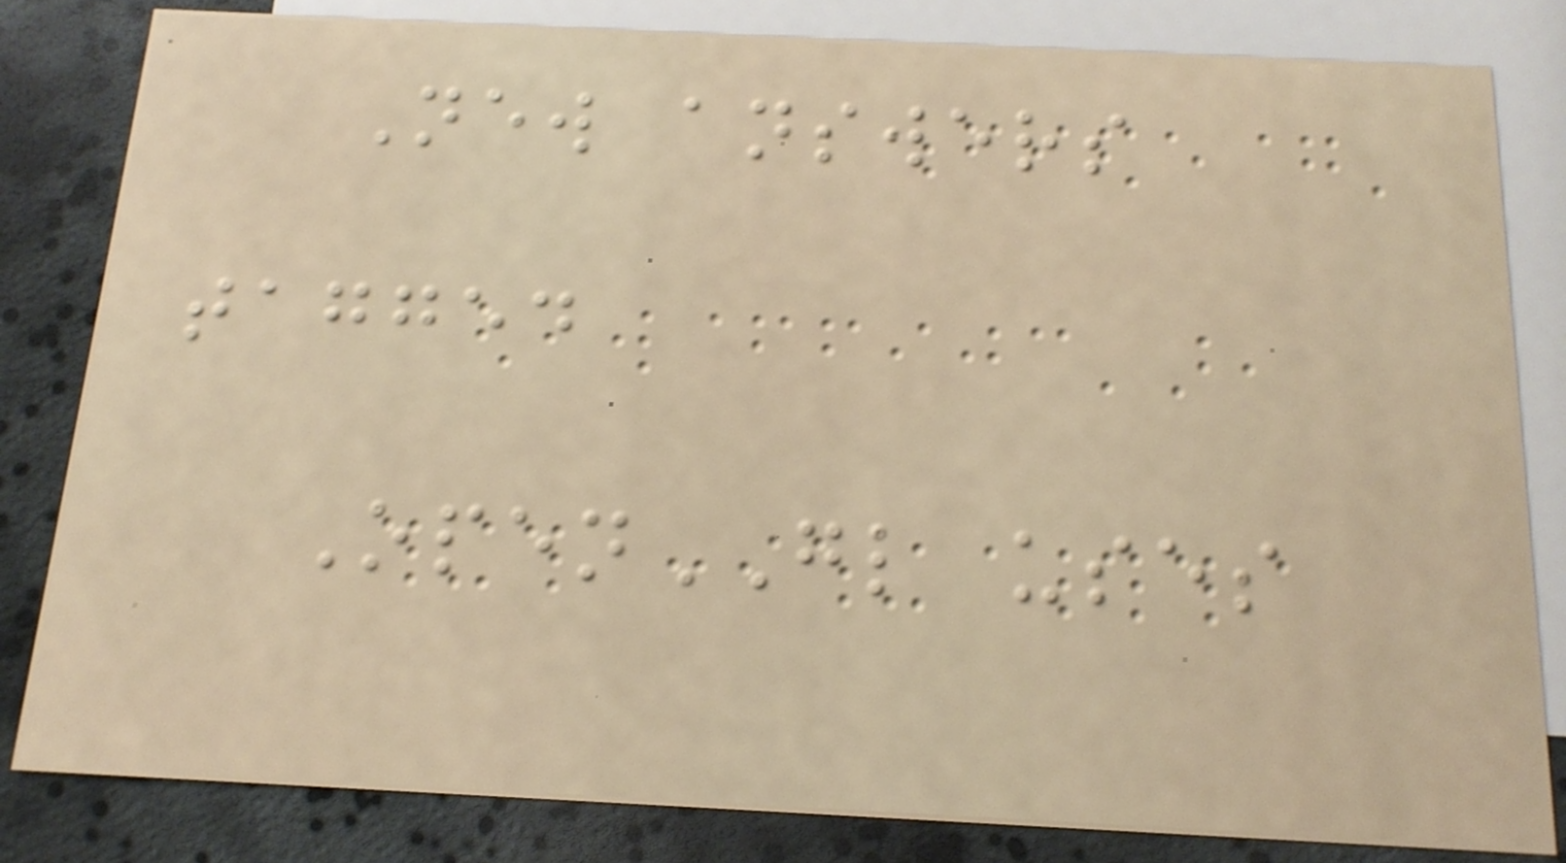New answers
tagged
OpenGL uses
